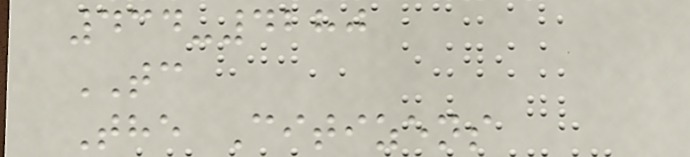434-4280
TC
The Citizens
